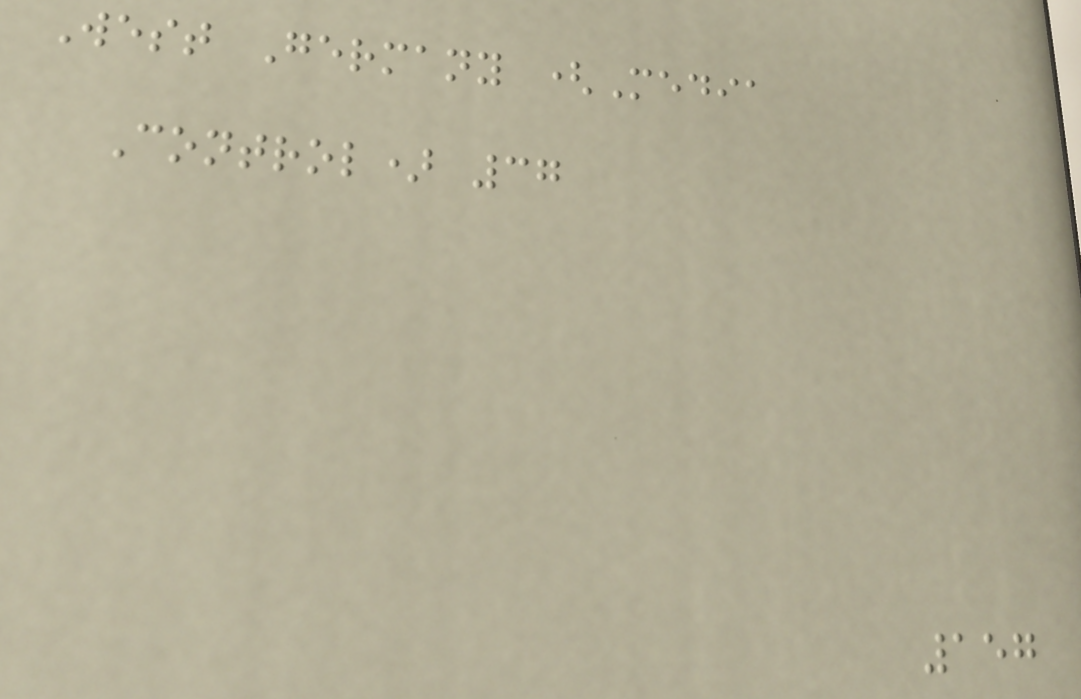West Germany (Media
Control) 37
157
